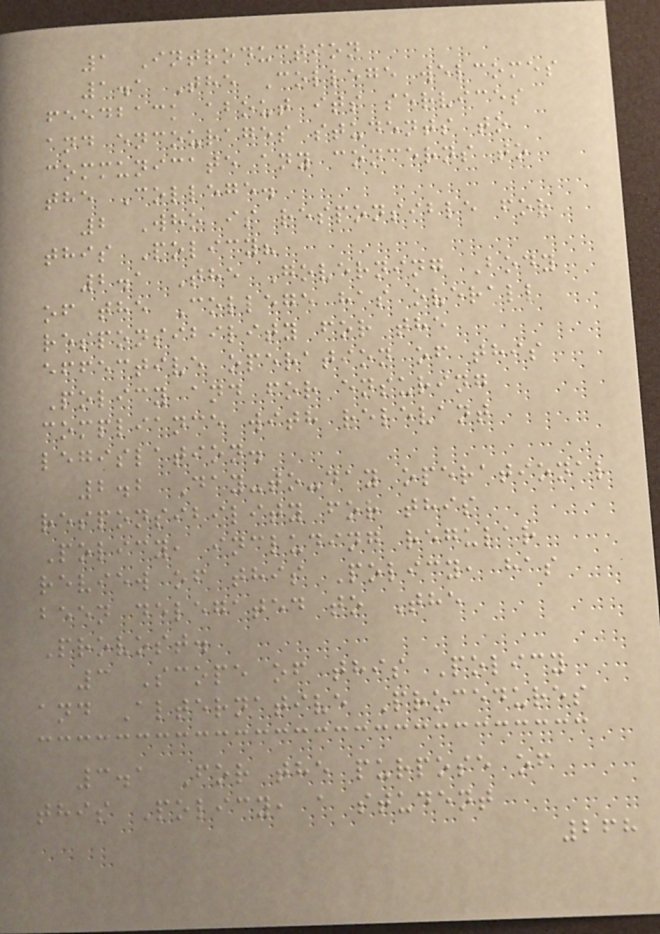1 Introduction
1.1 The College welcomes
feedback about its services
and encourages students to
communicate any concerns to
the College.
2 Who is responsible for
this Policy?
2.1 The Governing Body
of the College has overall
responsibility for the
effective operation of this
Policy and for ensuring
compliance with relevant
legislation.
2.2 Day-to-day operational
responsibility for this
Policy, including regular
review of this Policy, has
been delegated to The
Provost.
3 Scope of this Policy
and Alternative Procedures
3.1 For the purpose of
this Policy, a student
268
